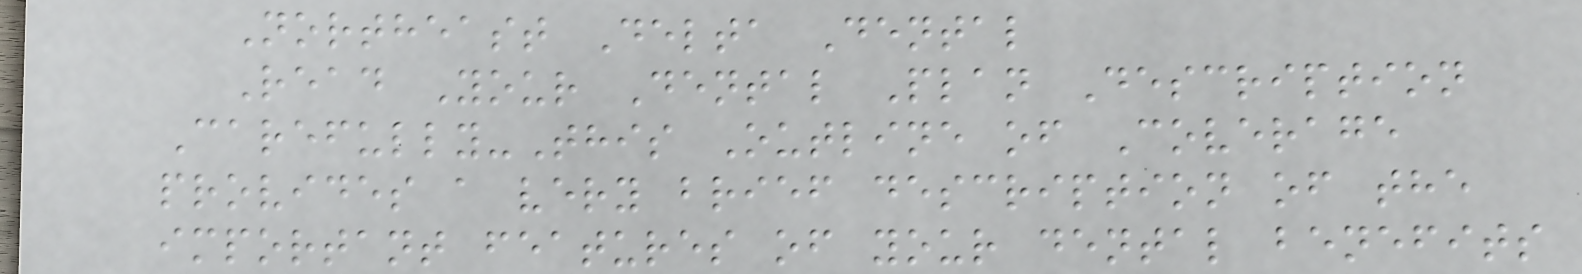Northeast Delta Dental
Read Your Dental Plan Description
Carefully-This Outline of Coverage
provides a very brief description of the
important features of your dental benefits
